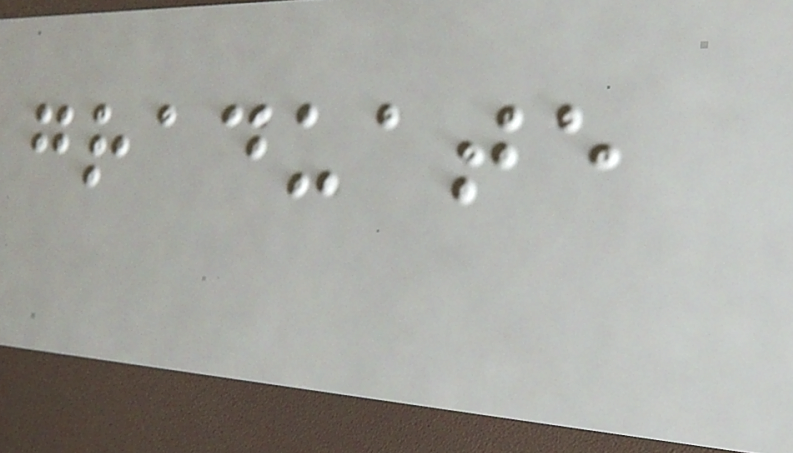graduate
